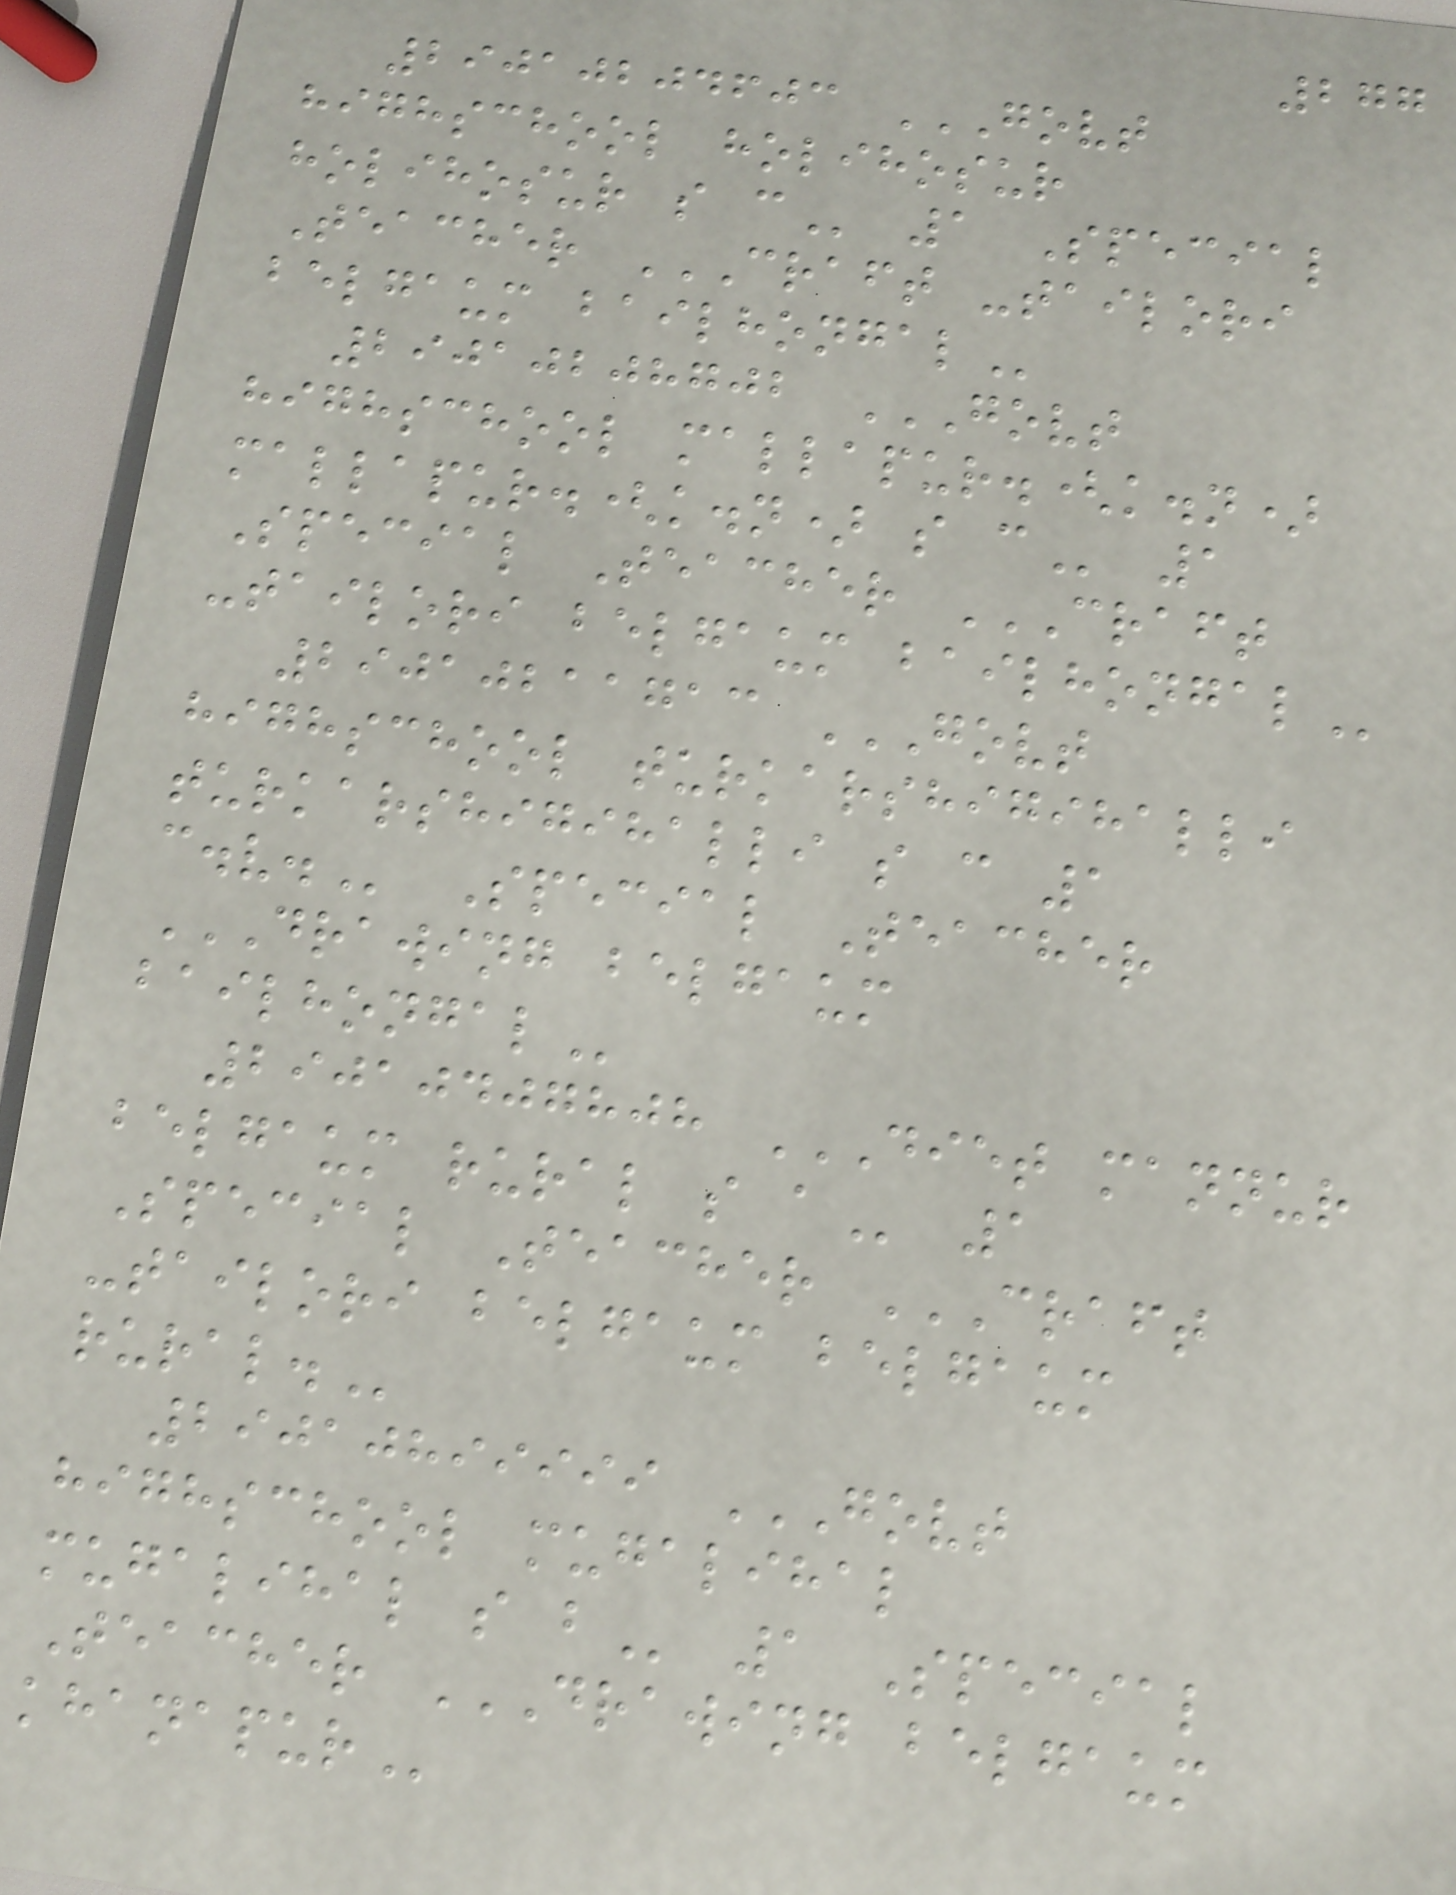277
29010204603 GOVT
HIGHSCHOOL HOLIHOSUR
HOLIHOSUR S C 1 Special
Teacher CRAFT -TAILORI
BELGAUM BAILHONGAL
29010208702 GOVT
HIGHSCHOOL MALLAPUR.(K.N)
MALLAPUR.(K.N) S C 1
Special Teacher CRAFT
-TAILORI BELGAUM BAILHONGAL
29010211713 GOVT
HIGHSCHOOL TURKARSHIGIHALLI
TURKARSHIGIHALLI S C 1
C.V. Special Teacher
DRAWING BELGAUM
BAILHONGAL
29010407808 DIET MANNUR
BELGAUM RURAL S A 1
Special Teacher CRAFT
-TAILORI BELGAUM BELGAUM
RURAL.
29010899999 GOVT
HIGHSCHOOL MUGALIHAL
MUGALIHAL S B 1 Special
Teacher DRAWING BELGAUM
KHANAPUR
